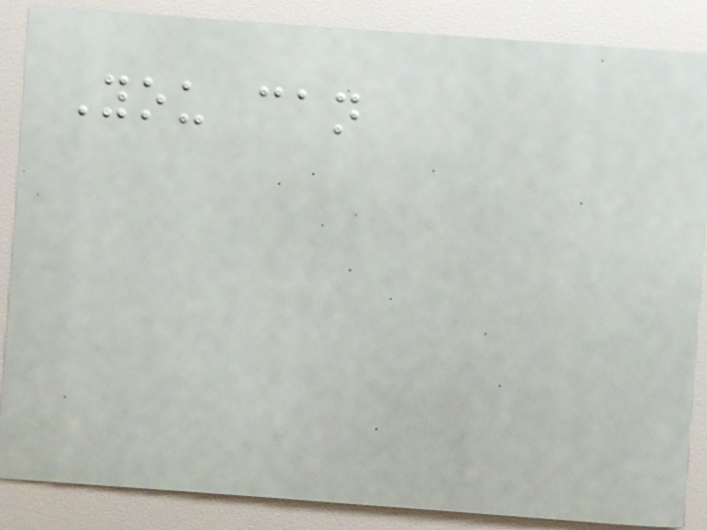You can
